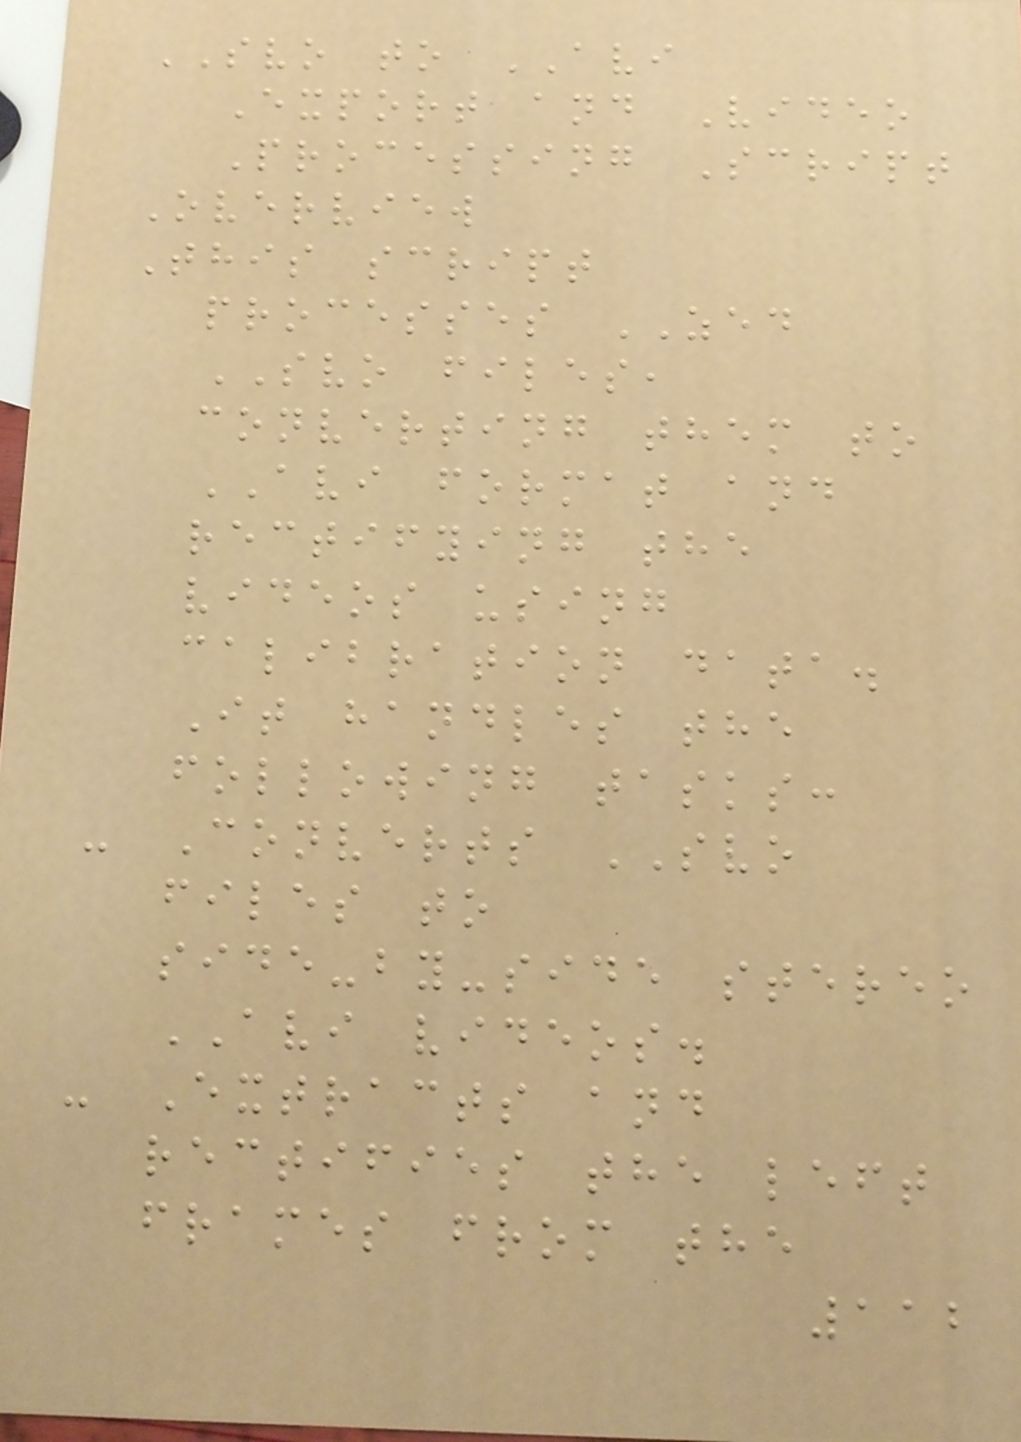SVO to AVI
Export and Video
Processing Script
Overview
This script
processes ZED
SVO files,
converting them to
AVI format and
rectifying the
videos using
calibration data.
It handles the
following tasks:
- Converts SVO
files to
side-by-side stereo
AVI videos.
- Extracts and
rectifies the left
frames from the
112
